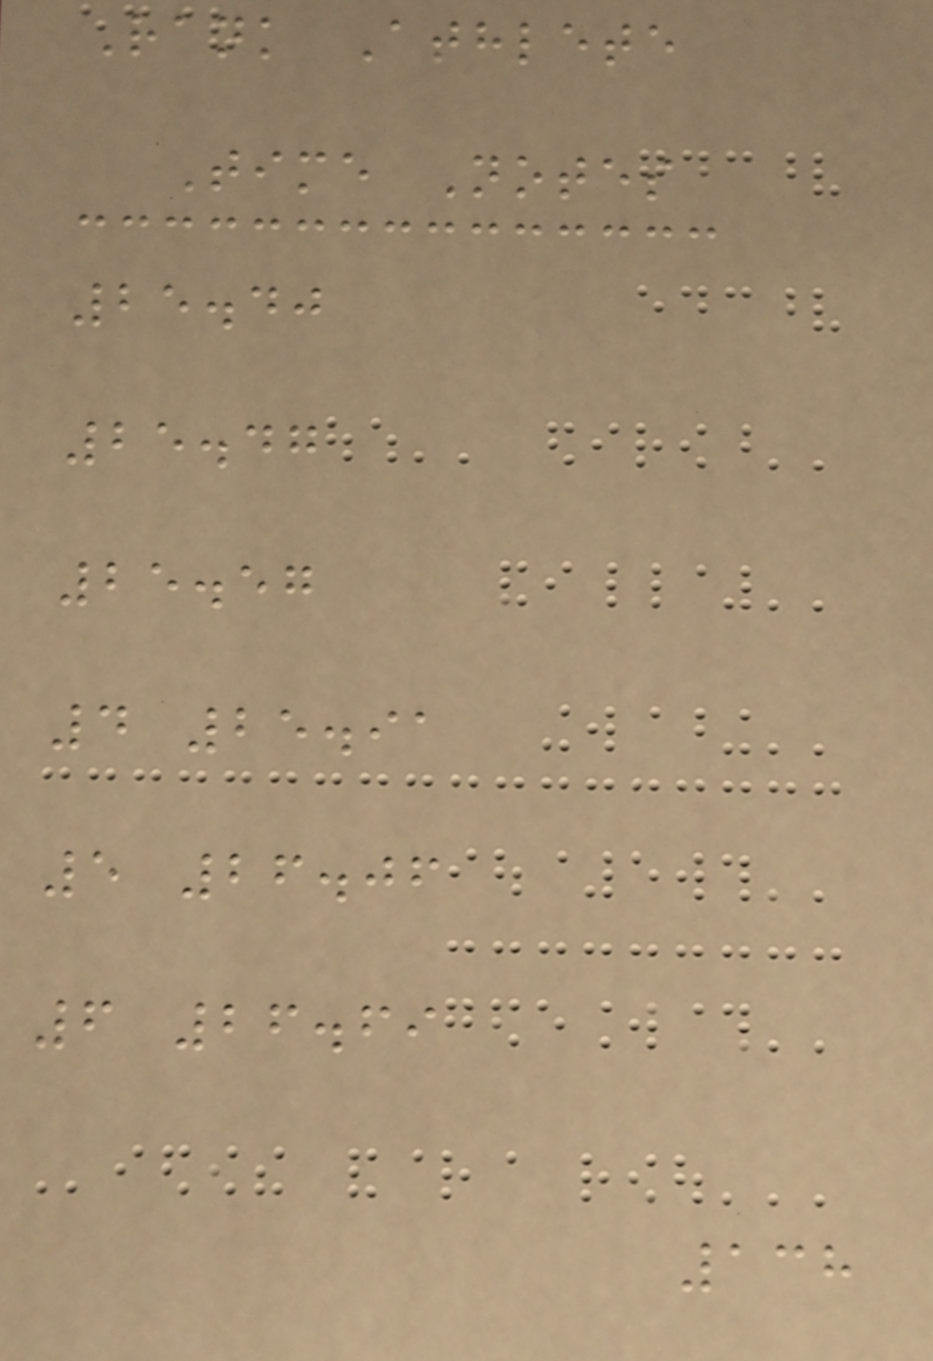Rank Athlete
Time Notes
25.40
25.47
25.57
4 25.91
5 26.06
6 26.69
138
